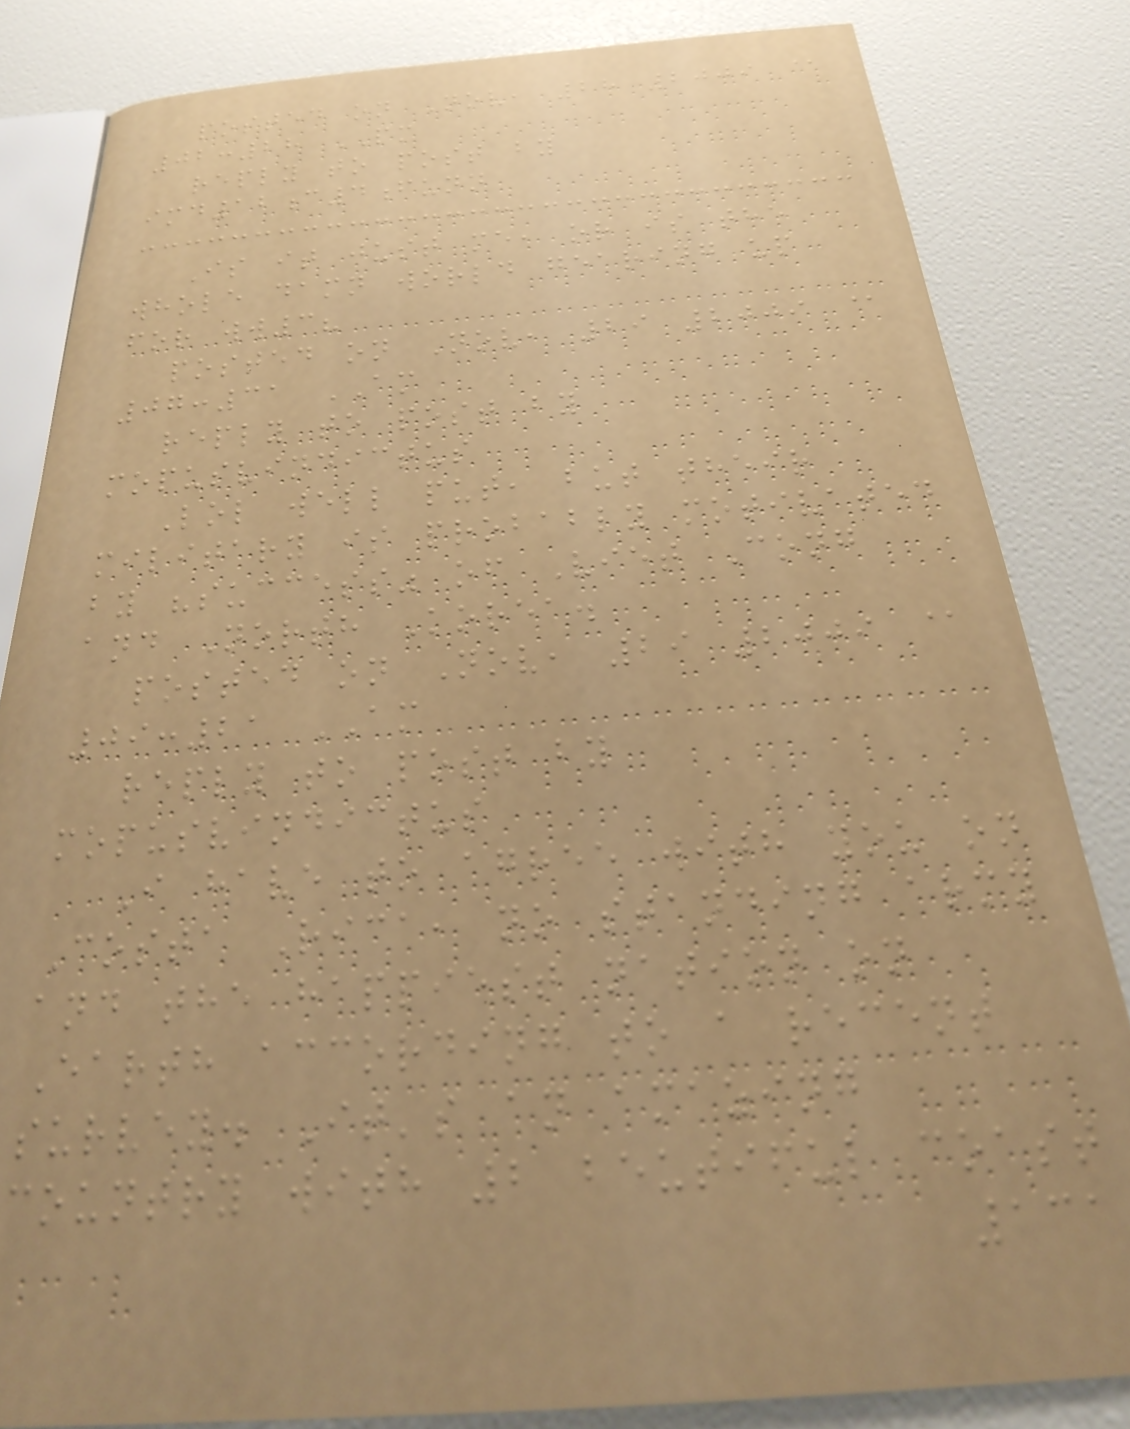posted on Nov, 28 2009 @
02:28 PM
reply to post by
imd12c4funn
Is it just me, or is the
whole damn world gearing up
for ww3?
posted on Nov, 29 2009 @
07:31 AM
reply to post by
mopusvindictus
Lol well put, but their
military is probably motivated
by "success" of Viet Cong
and North Korea.
posted on Nov, 29 2009 @
09:21 AM
reply to post by
mopusvindictus
I have to agree with you on
Costa Rica, no standing army
and the happiest nation on
Earth according to a recent
survey. It's an amazing
country with 2 beutiful coast
131
